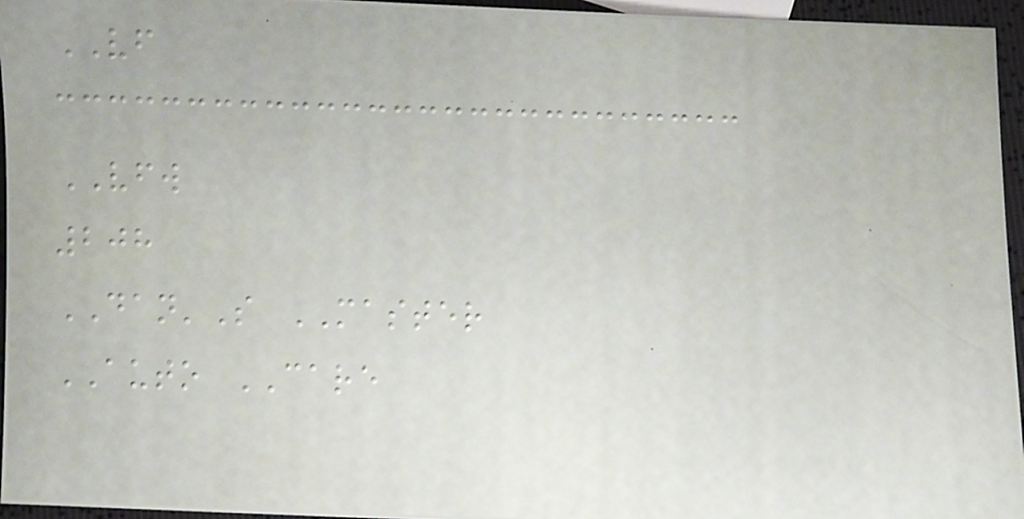VF
VFW
208
DAN'S MASTER
AUTO CARE
